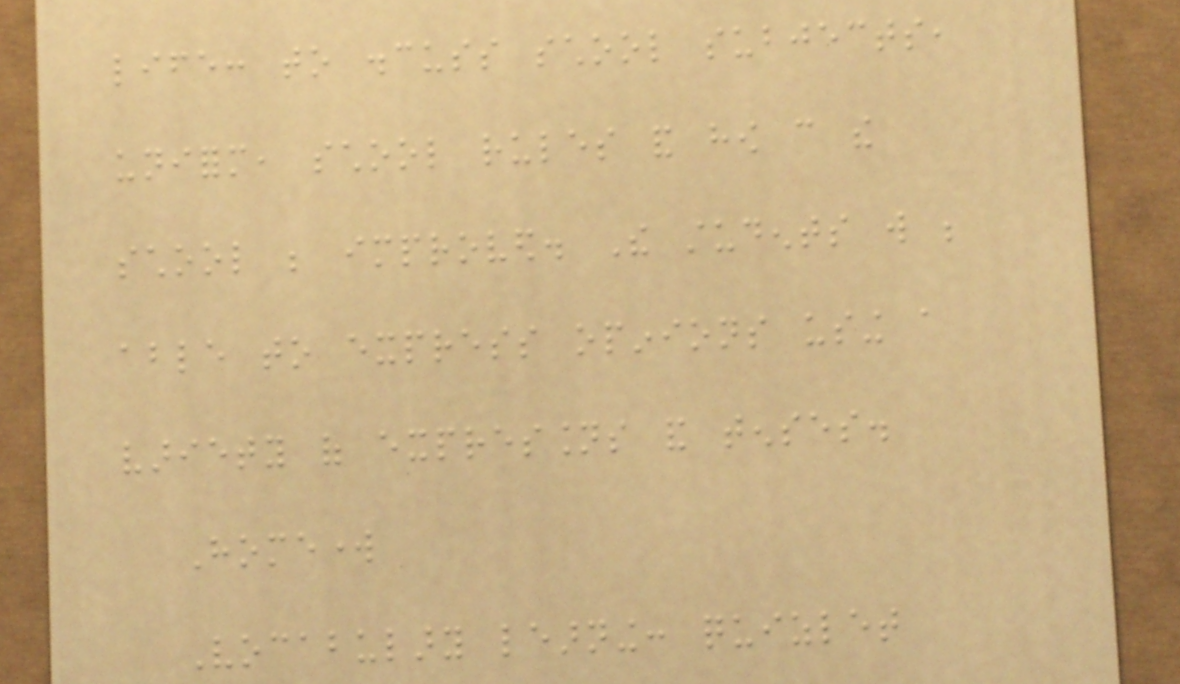life: to discuss school subjects,
uniform, school rules and how can the
school be improved. The students will be
able to express opinions using a
variety of expressions and tenses.
Homework
Vocabulary learning: quizlet
